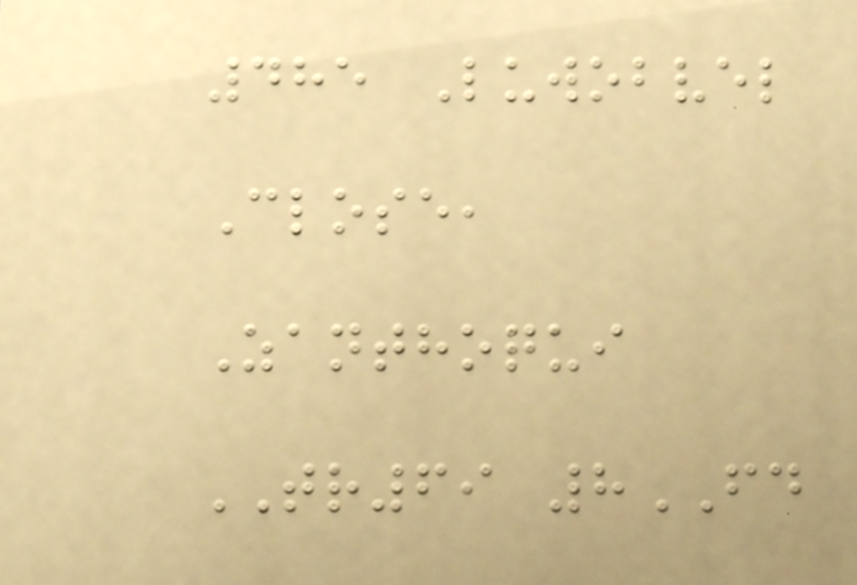485 Luwobvel
Close,
Zanthoqui
TR69 8FD
